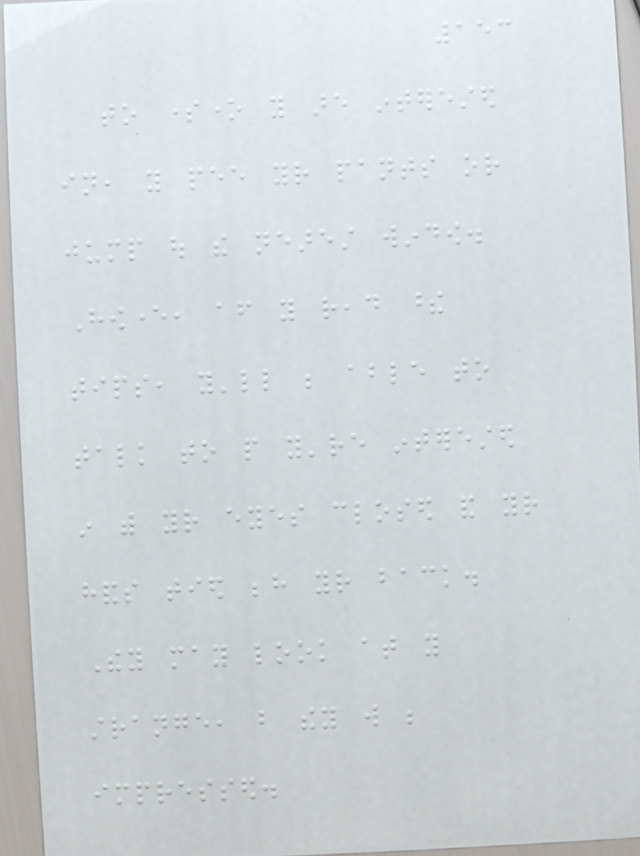153
to someone you are interested
in, you pee your pants or
jump out the nearest window.
However, after you read these
tips, you'll be able to
talk to people you're interested
in with your eyes closed and your
hands tied behind your back.
They may look at you
strange, but they will be
impressed.
